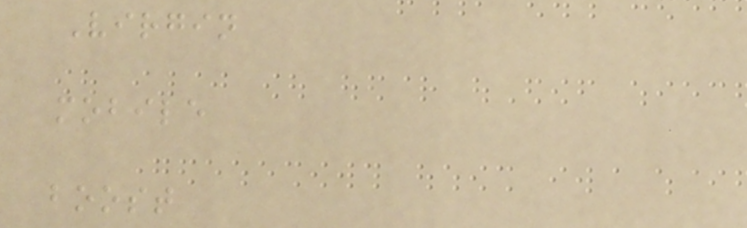Virgin
mobile
boost
